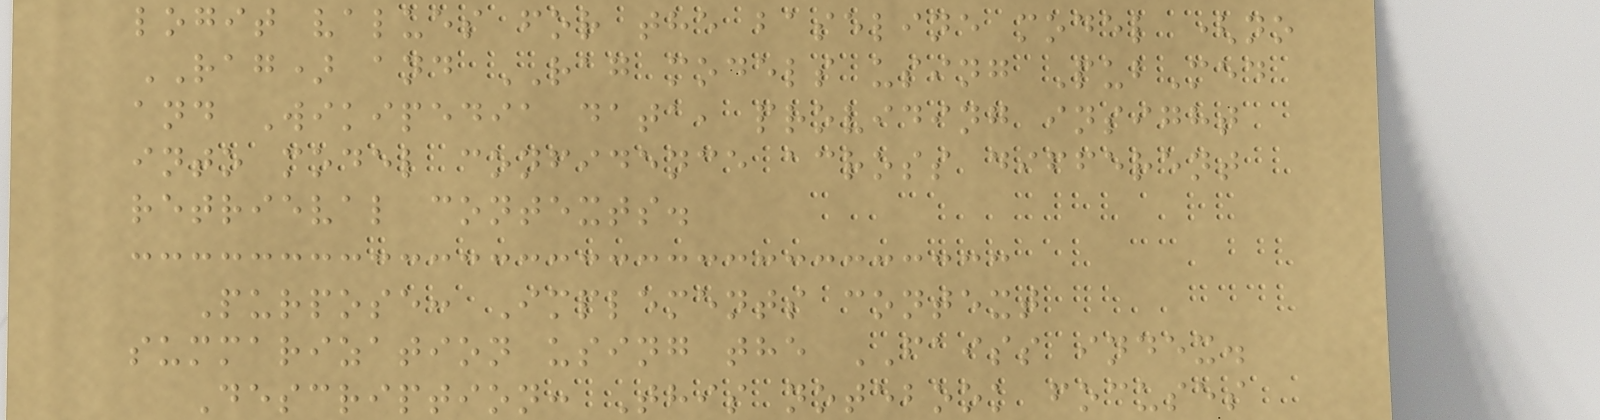logit values for the baseline model (no
RAG) and RAG models using PubMed
and Wikipedia data, providing insight
into model confidence across different
retrieval contexts.
Purpose: Implements context
summarization using the FAISS index.
Description: This notebook focuses
